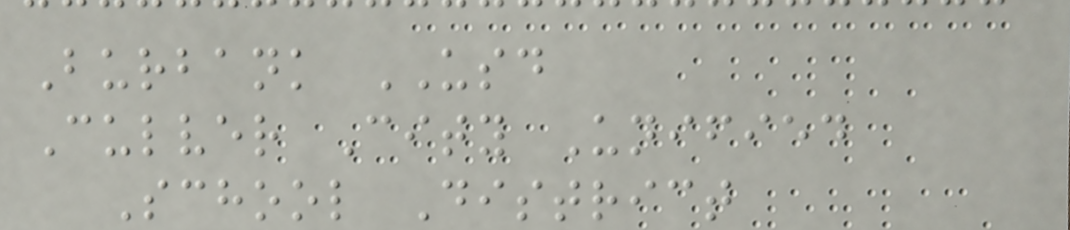Burbank USD
Culver City Unified
School District
